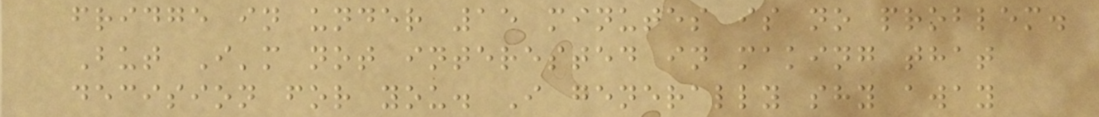fridge in under 15 minutes is no problem.
But I'm not interested in making that
decision for you. I generally shy away
